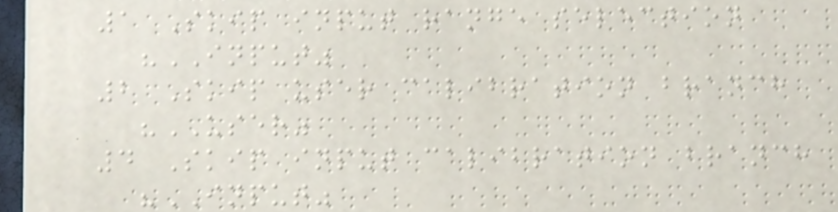1 Skip input range selection
"INPUT"
2 Skip user calibration branch
"USER"
4 Skip input calibration branch
"INPUT"
